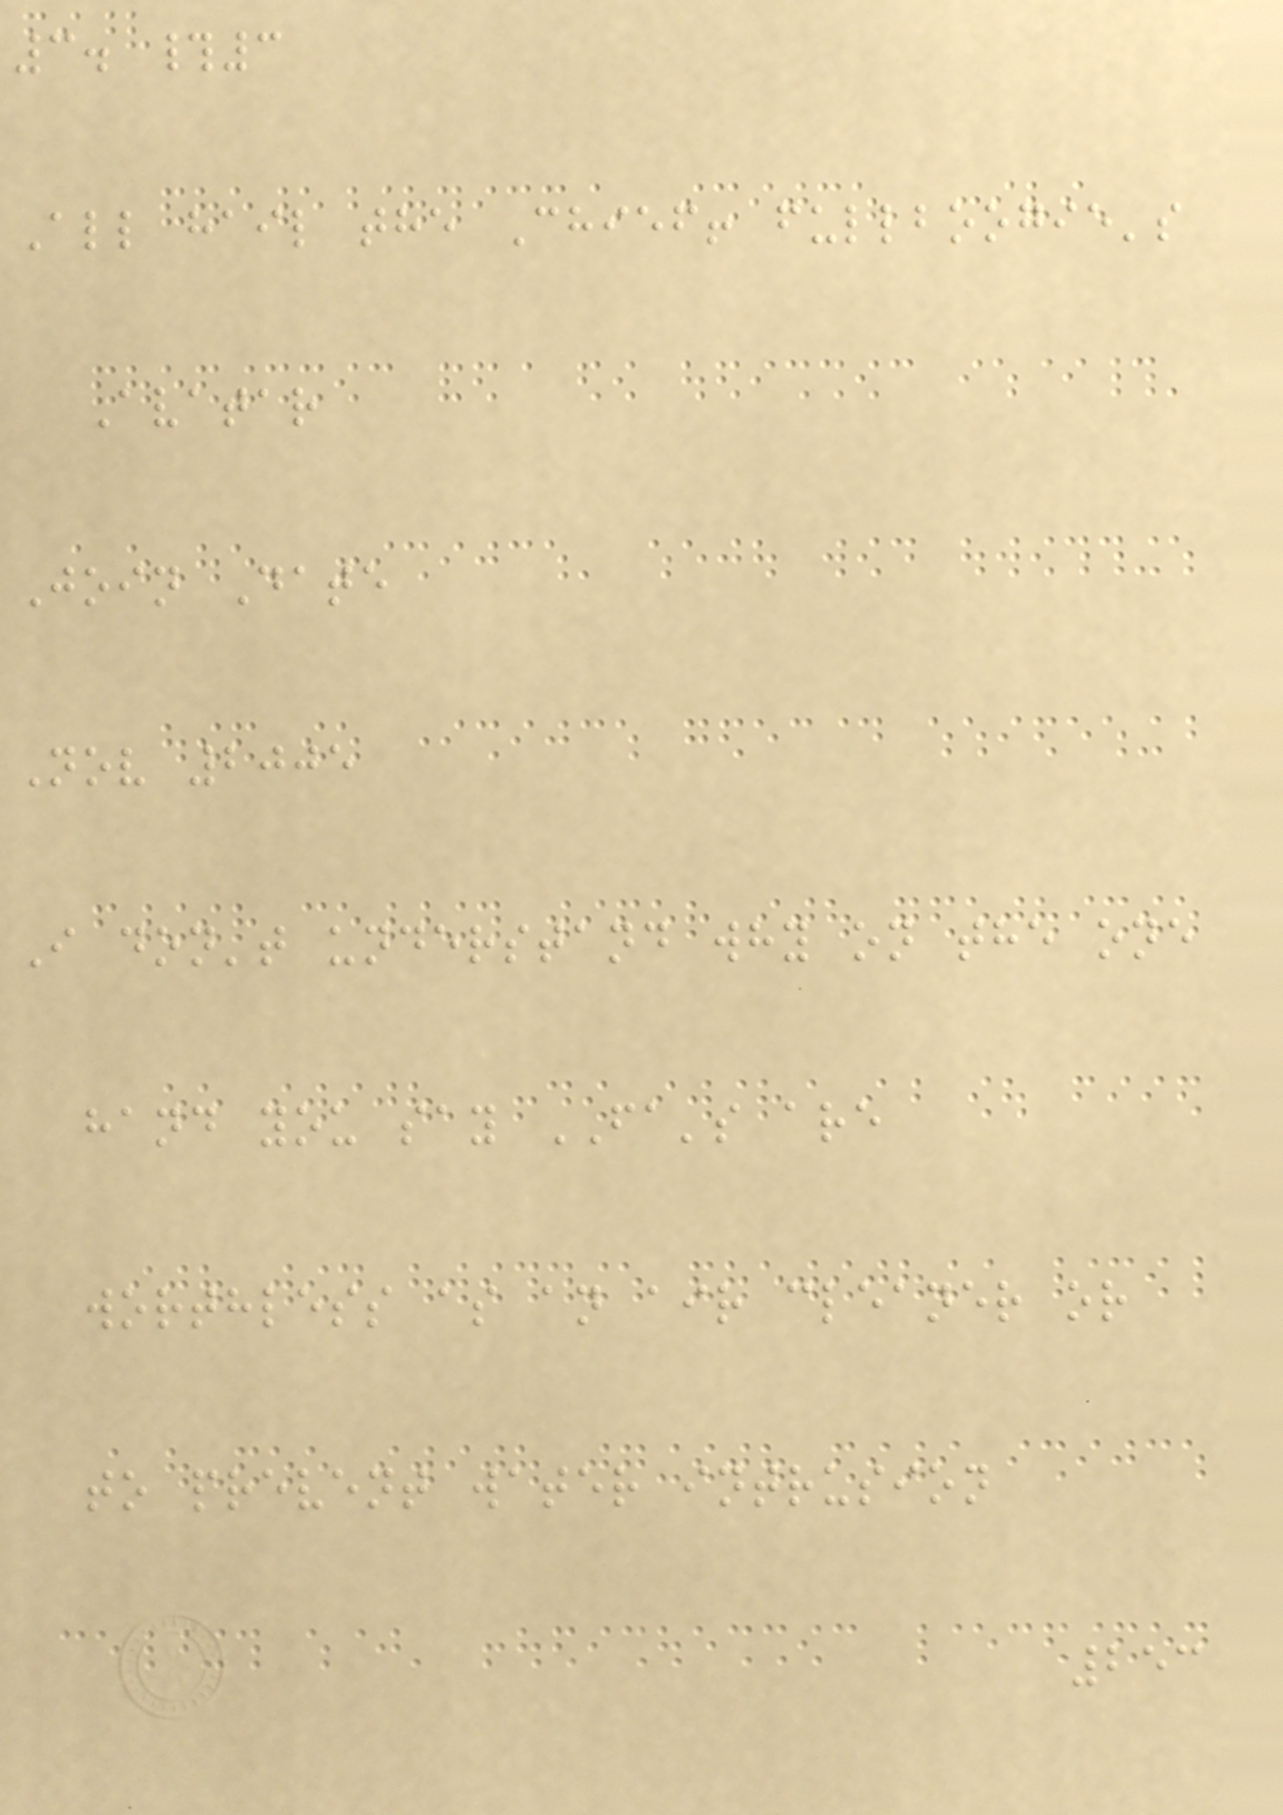3. #3
All hail the Chief! fullboogie's
Avatar
Join Date
Nov 2005
I don't understand why on the one
hand you say FA's are
worthless as an air cleaner or
to prevent water intrusion
253
